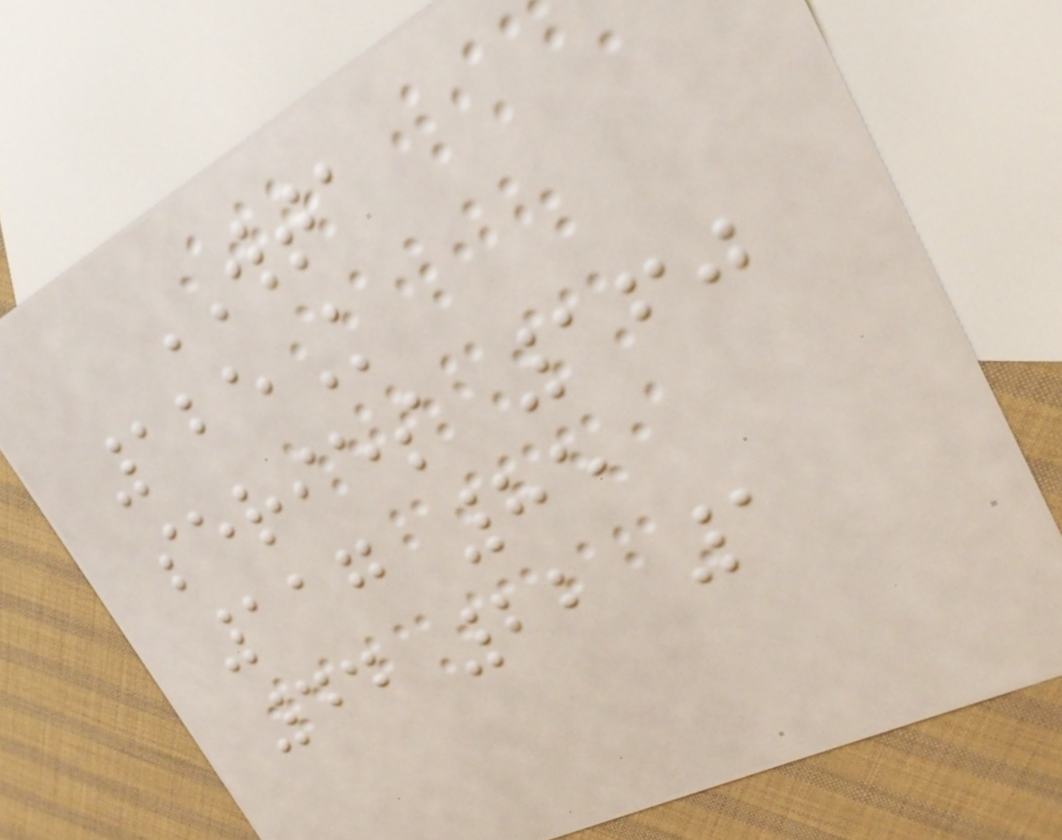WTA
125K
series 160
117 85
44 22 1
